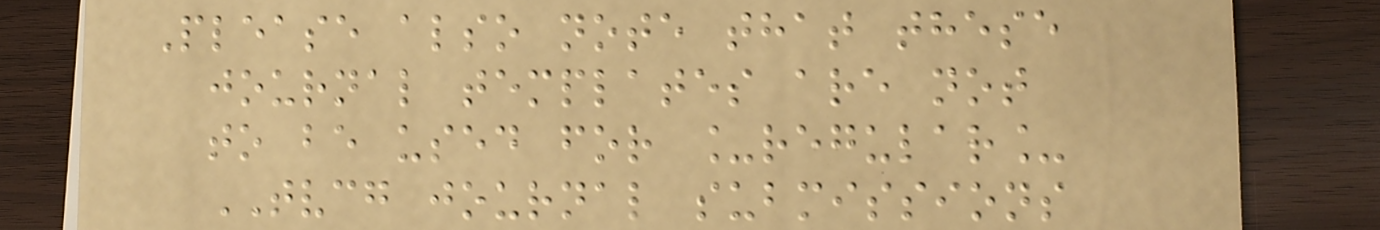Please also note that these
journal templates are not
to be used for _regular_
TVCG journal submissions
